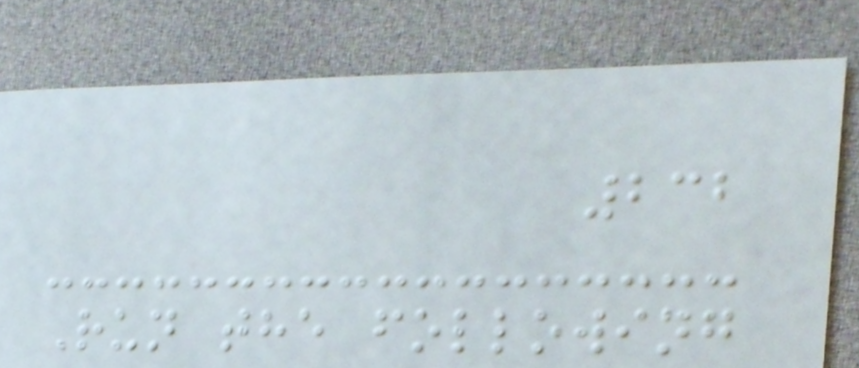232
Run the following
